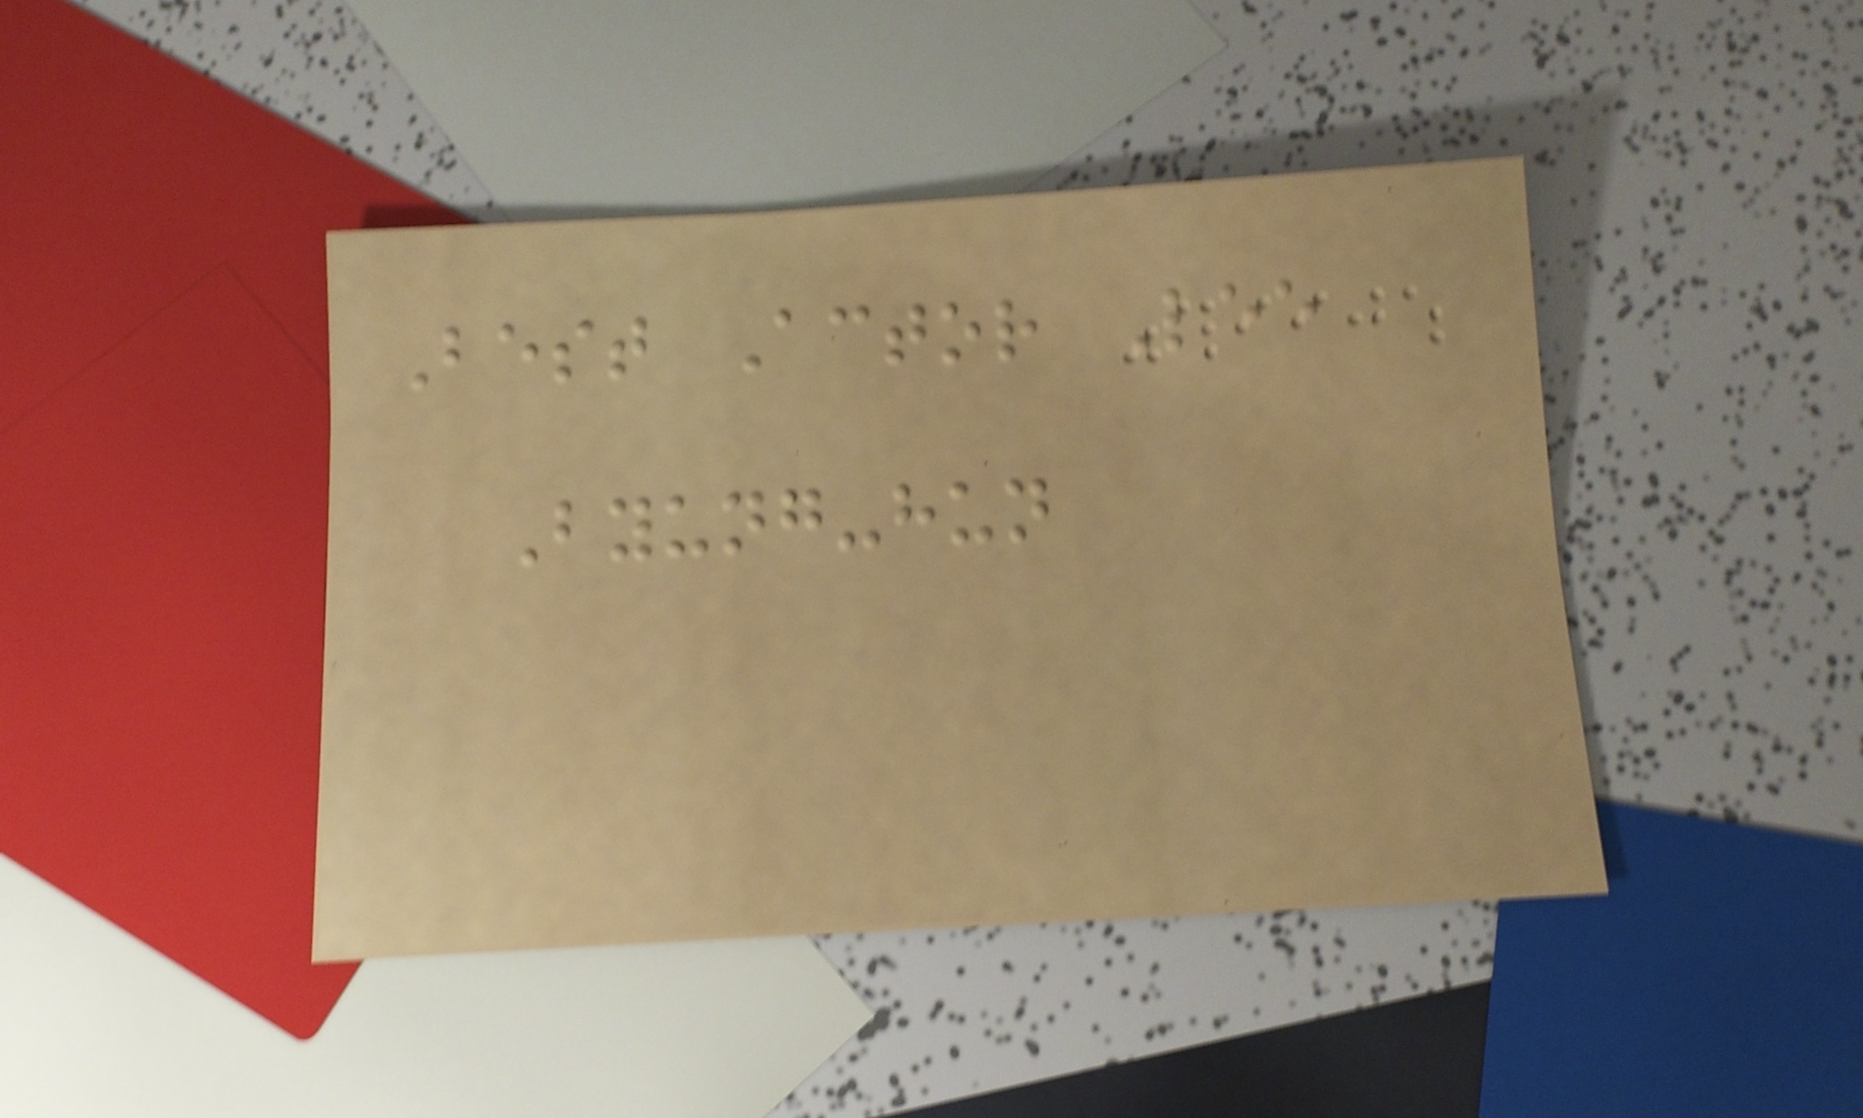Best Actor Lee
Byung-hun
